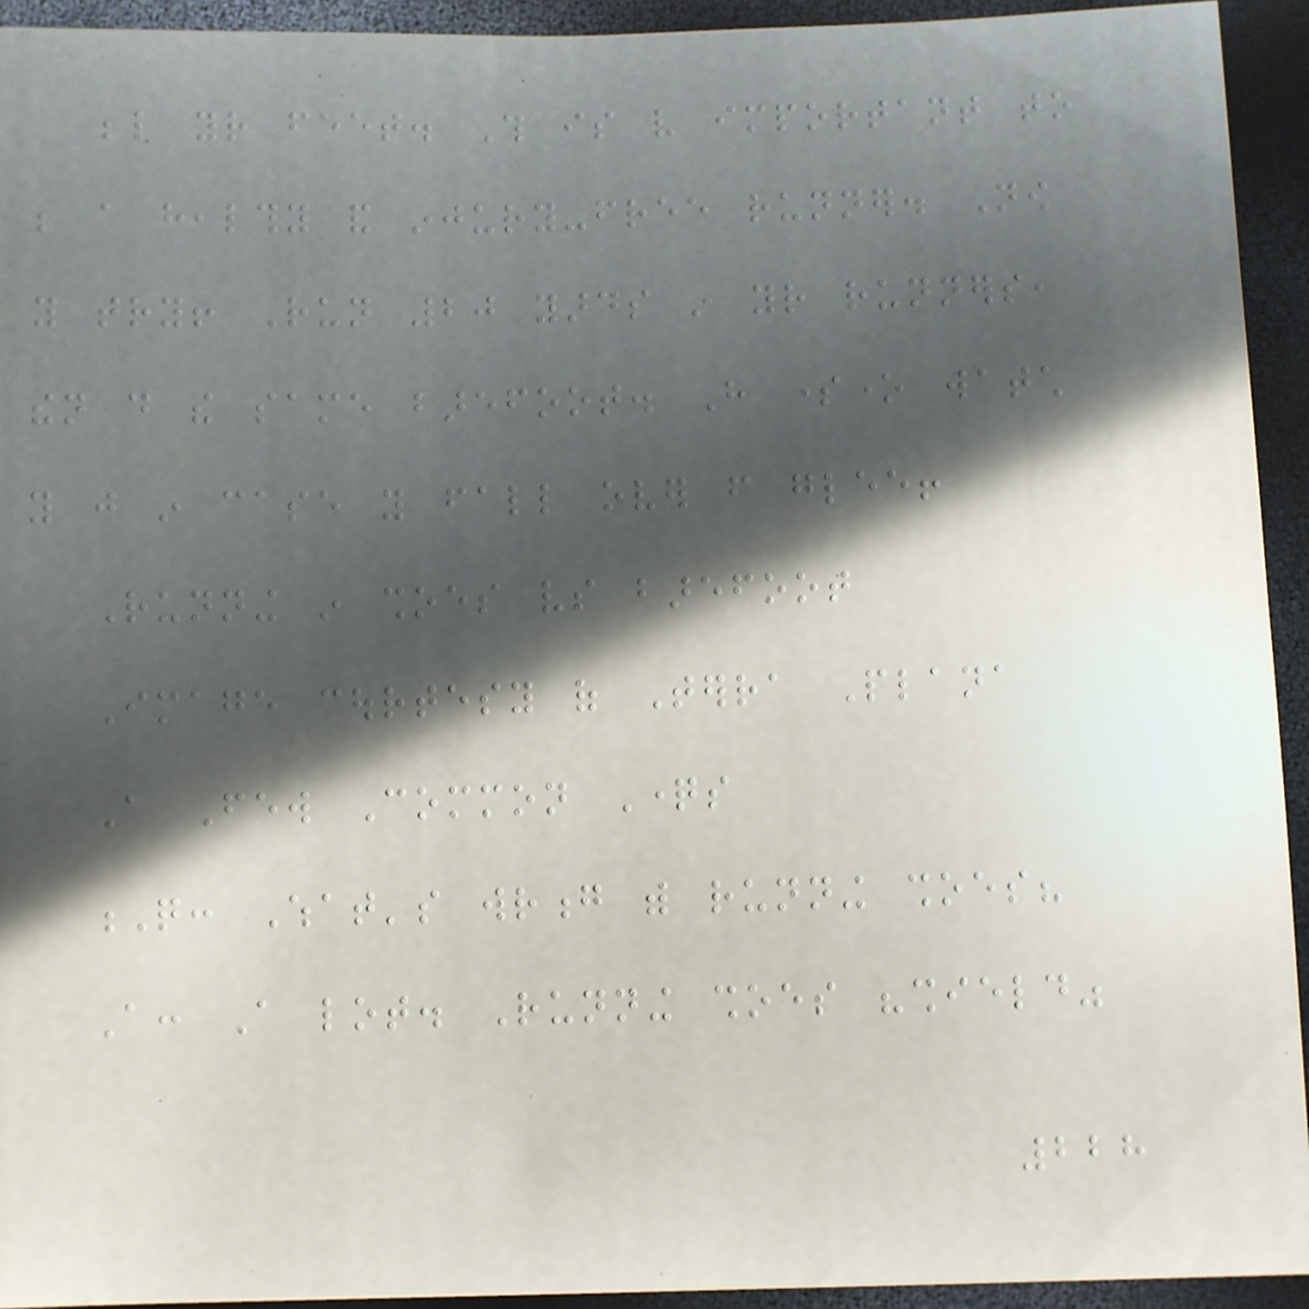below your feet. This is very important to
be a healthy and injury-free runner. Now
you try! Run 20 yards in your runners,
then do the same barefoot. Have someone watch
you just in case you fall over from glee!
Running in shoes vs barefoot
Image courtesy of Terra Plana
A Few Common Questions
Q: What's wrong with running shoes?
A: A lot. Running shoes "shield"
228
